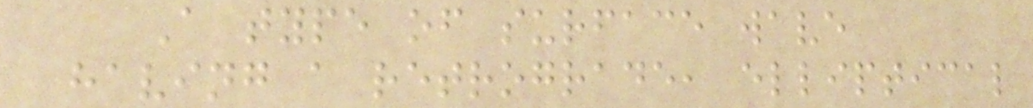A type of surface wave
having a retrograde, elliptical
